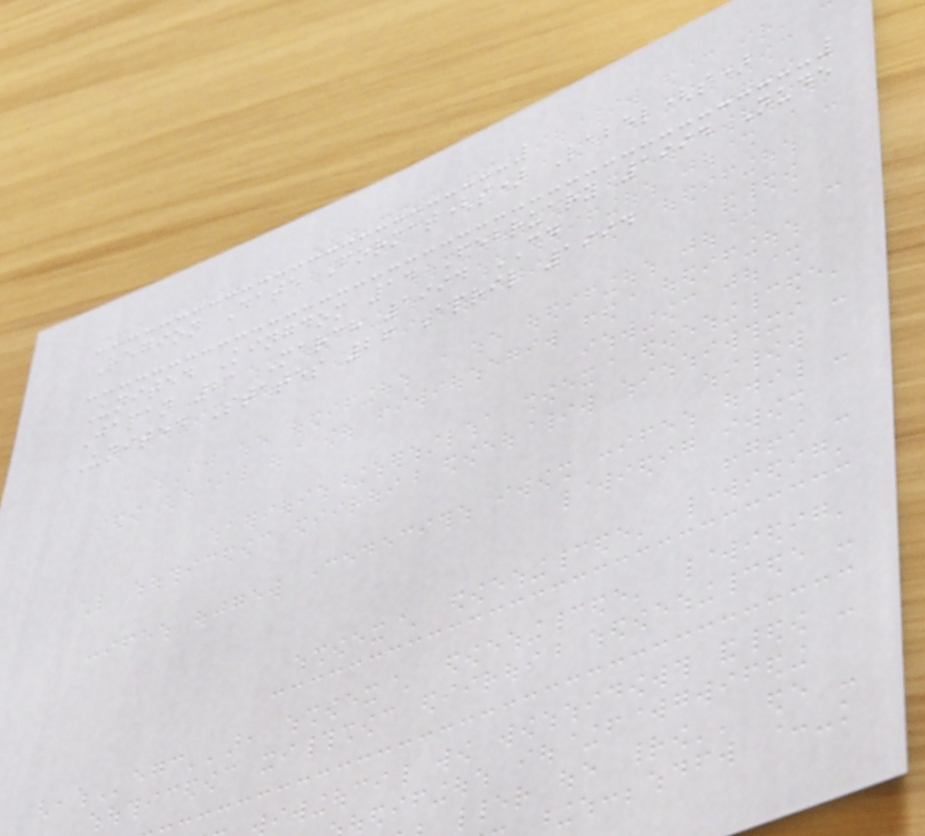Region Date Format(s) Label(s)
United Kingdom 14 February 1994 Nude
Japan 21 March 1994 CD
United States 26 April 1994
